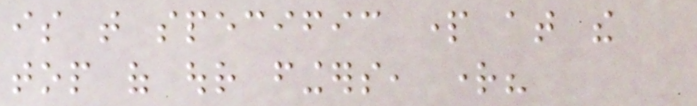is that specific part at the
top of our fingers, right?
